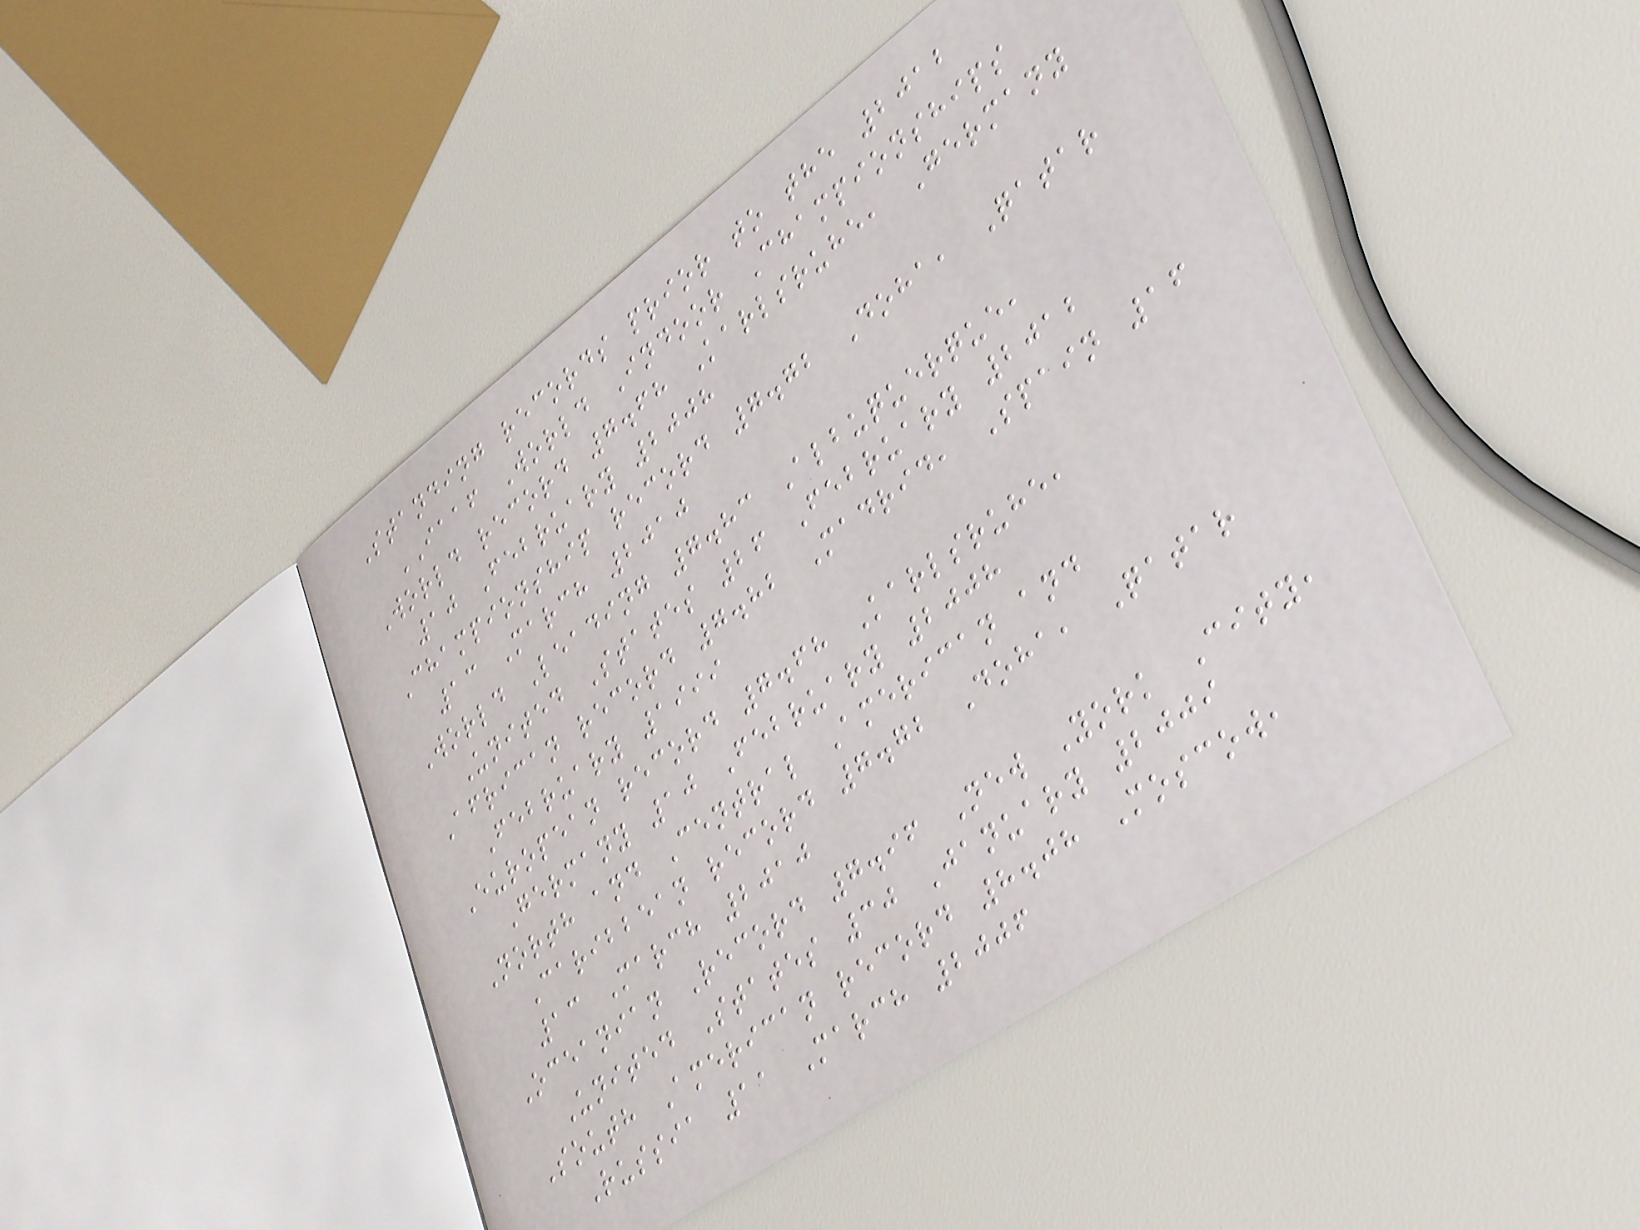Standing records prior to the 2012
IAAF World Indoor Championships
World record 7.68 Karlsruhe, Germany
10 February 2008
Championship record 7.72 Doha, Qatar
13 March 2010
World Leading 7.83 Albuquerque,
United States 26 February 2012
African record 7.82 Madrid, Spain 16
February 1999
European record 7.68 Karlsruhe,
Germany 10 February 2008
North and Central American and
Caribbean record 7.72 Doha, Qatar
13 March 2010
Oceanian Record 7.96 New York City,
United States 30 January 2009
South American record 8.08 Moscow,
Russia 11 March 2006
